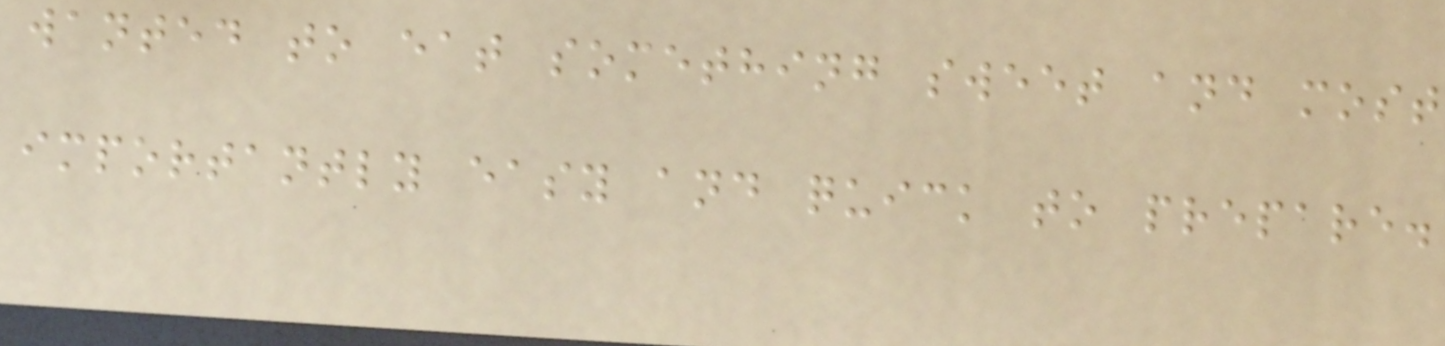wanted to eat something sweet and most
importantly easy and quick to prepare.
